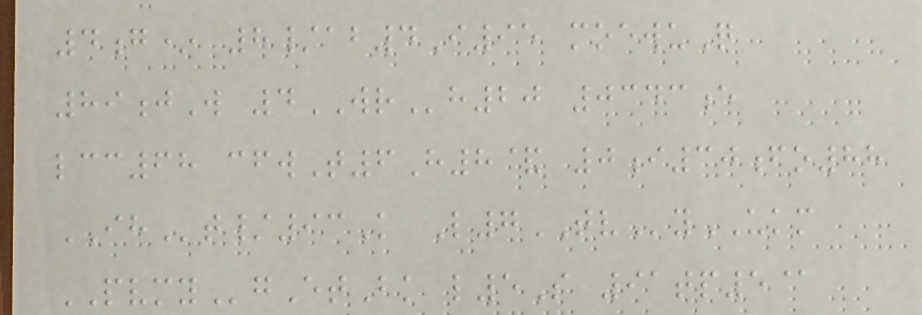4g* 8/ab4I95 moewuQ
89jW 4WRh20 0343e
lcc68 cfwT6H8& 0i30fo88
IHt/93K L7TVyUKM
PVMYgEtBk l5S 91tp5@
